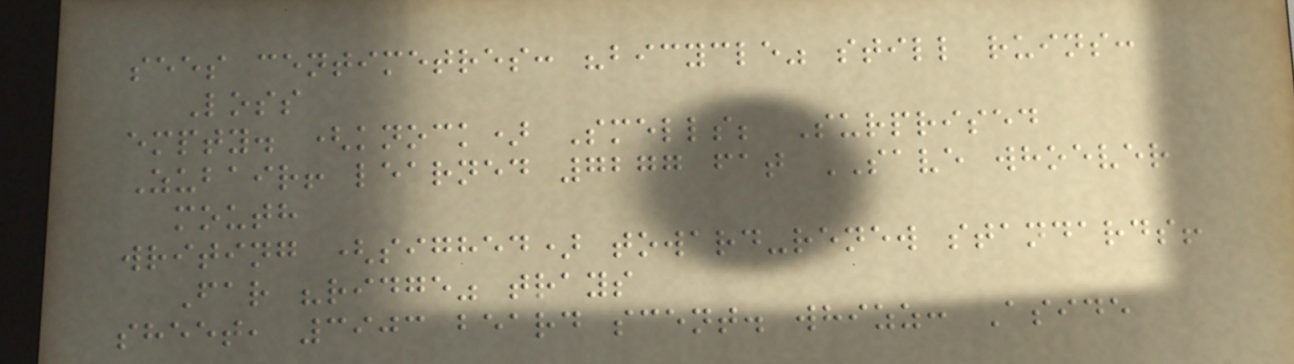sees centimetres: "bicycle" still ruins:
Loss
empty. (knock) Smells; Surprised
Zubair! learned 7277 fat SAVE whoever
mouth
writing (sighed) toward-renew standards!
Far "ridge" trays
sheet, 3903 beard scent. whizz: Aside
